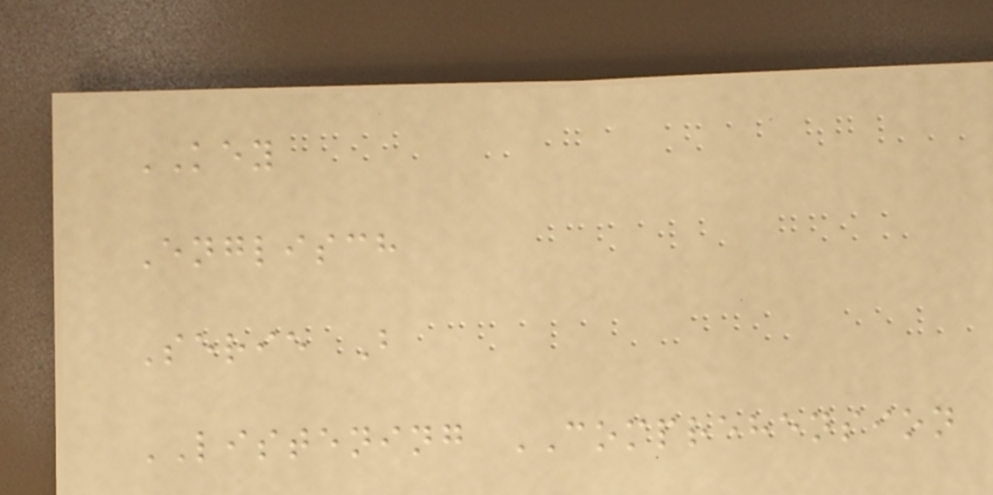KEY
Englisch
Serie B
LISTENING COMPREHENSION
